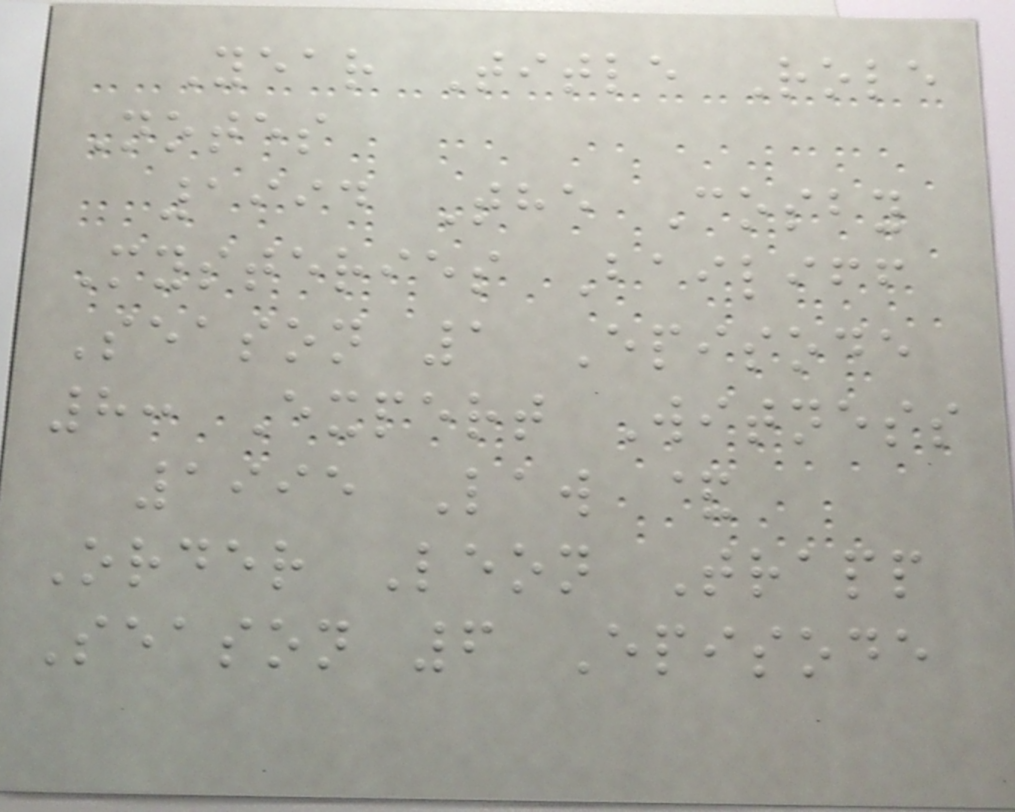Year Title Role
Notes
1994 The Cosby
Mysteries Bailiff
Season 1 Episode
8: Expert Witness
1995 Law &
Order Leon Trapp
Season 6 Episode
